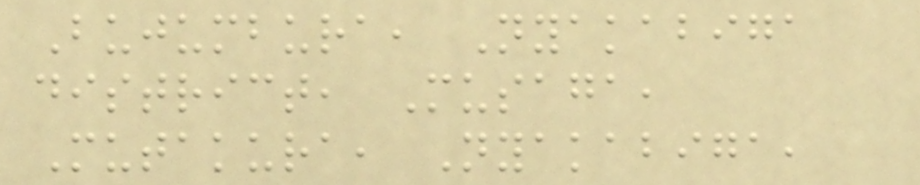Bujumbura, Nyakabiga
district, Musaga,
Mutakura, Nyakabiga,
